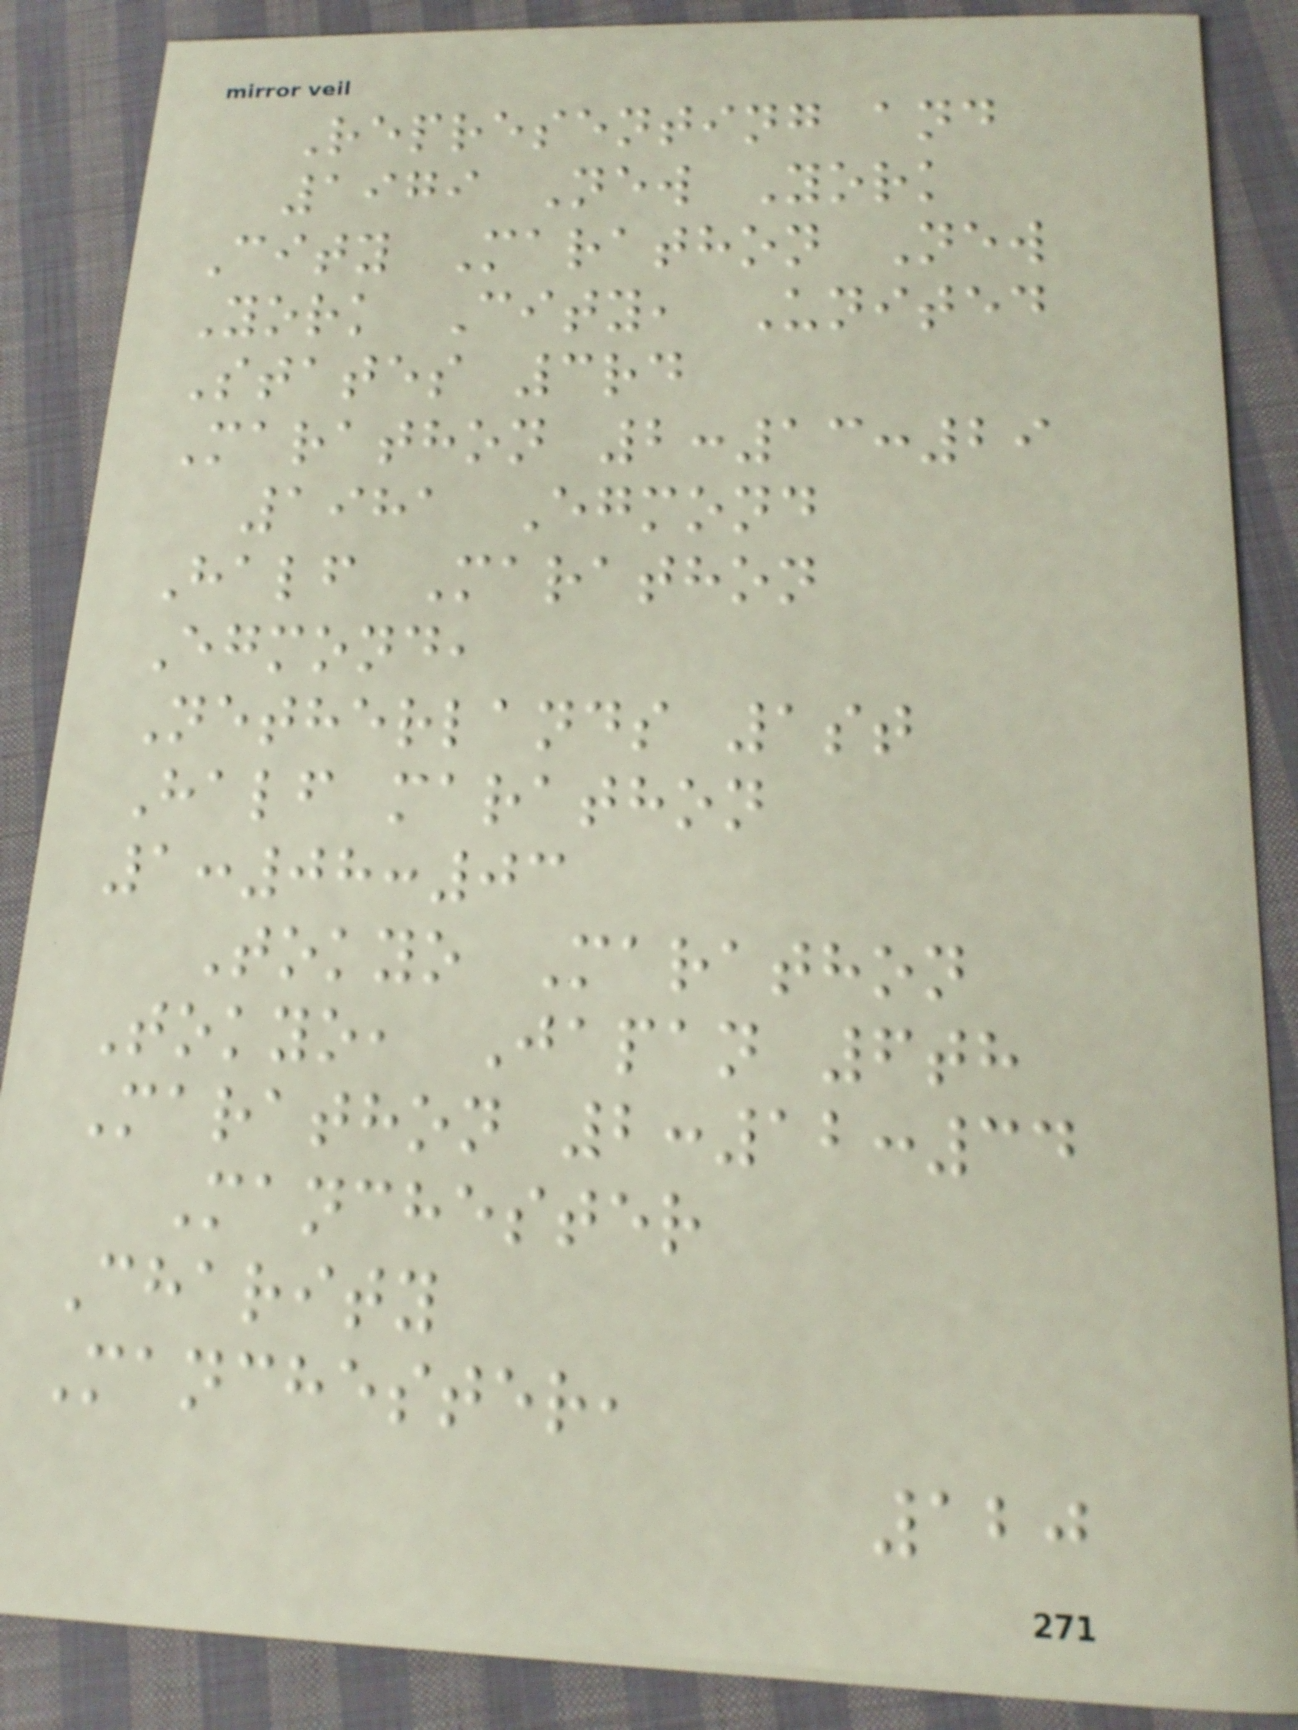Representing and
1979 New York
City Marathon New
York City, United
States 3rd
Marathon 2:13:29
1981 Egmond
Half Marathon
Egmond,
Netherlands 1st
Half marathon
1:08:03
Tokyo Marathon
Tokyo, Japan 6th
Marathon 2:12:34
Manchester
Charity
Manchester,
120
